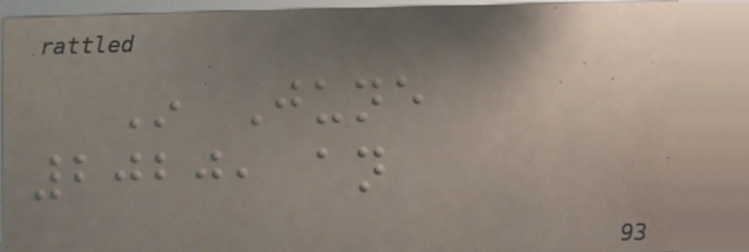In June
2020, an
